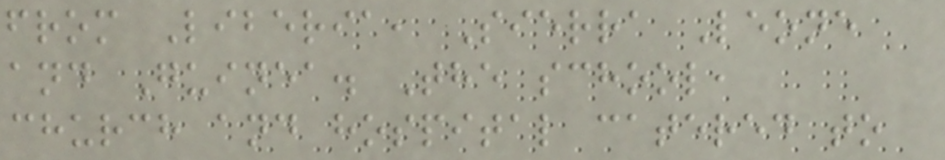from Liberia, Sierra Leone
and Guinea. The school,
church and hospital catered to
